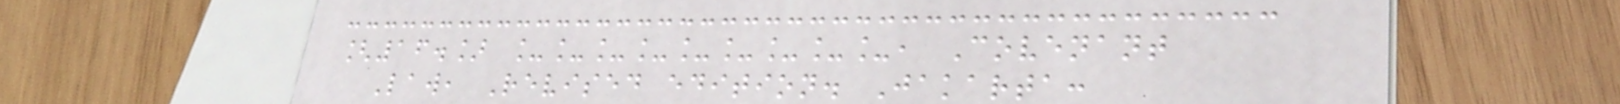[16.] _________, Covenant
Law, Revised edition. Jakarta:
